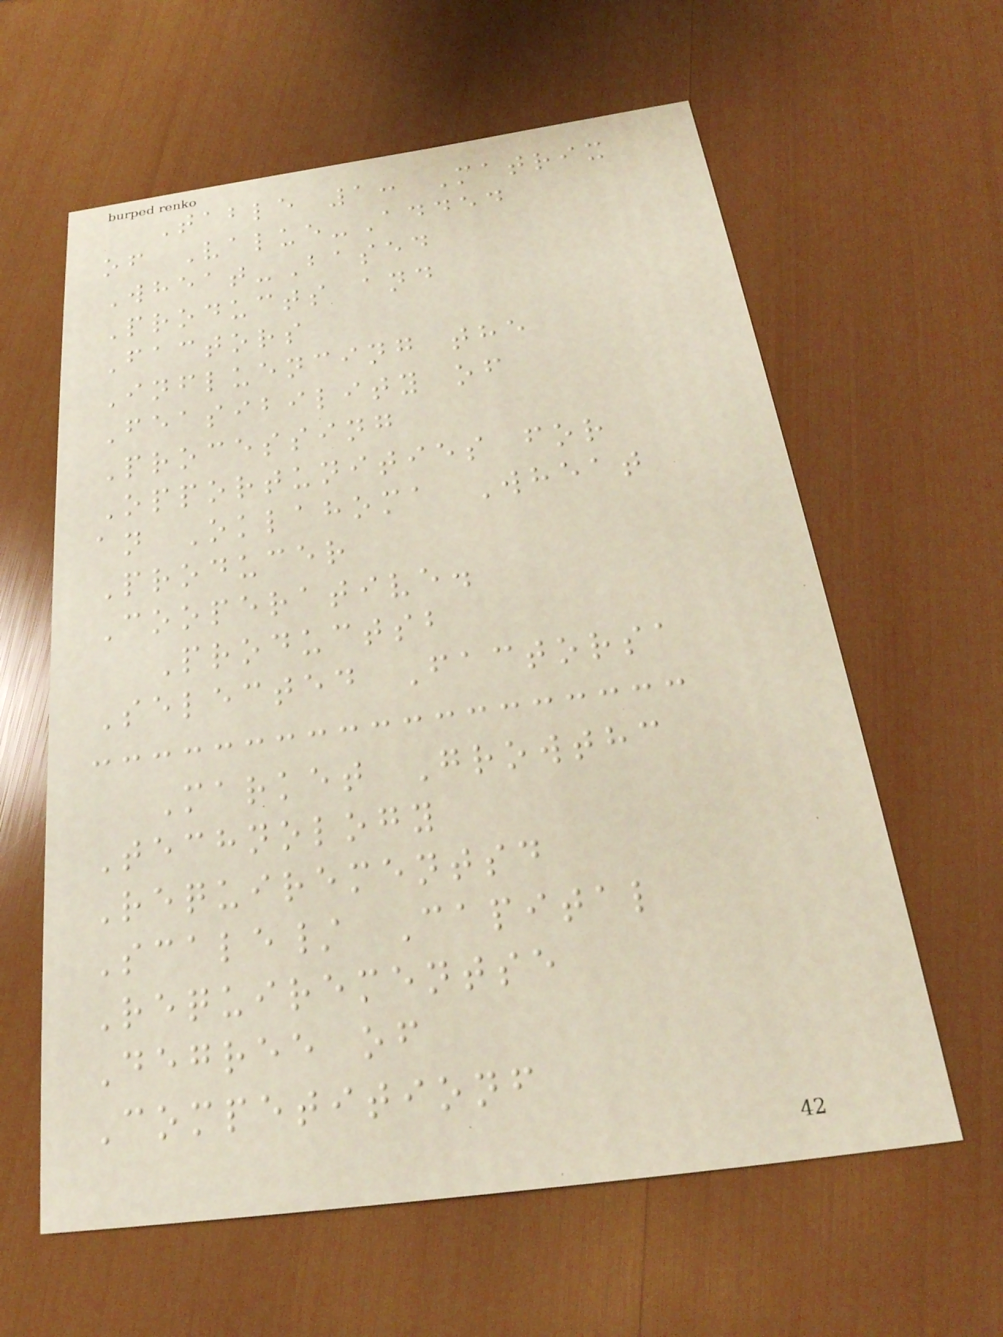Table 1: Matrix
of Value-Added
Wheat-Based
Products and
Factors
Influencing the
Feasibility of
Processing
Opportunities for
an Oklahoma Wheat
Producer
Cooperative.
Productsb
Selected Factorsa
Market Growthc
Technology
Requirementsd
Scale/ Capital
Requirementse
Degree of
Competitionf
